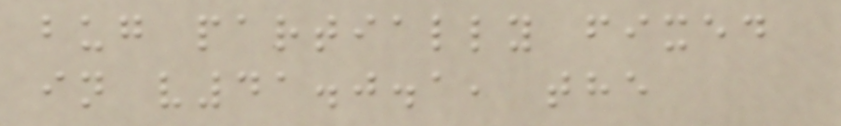bug partially fixed
in v41.0.1, the
